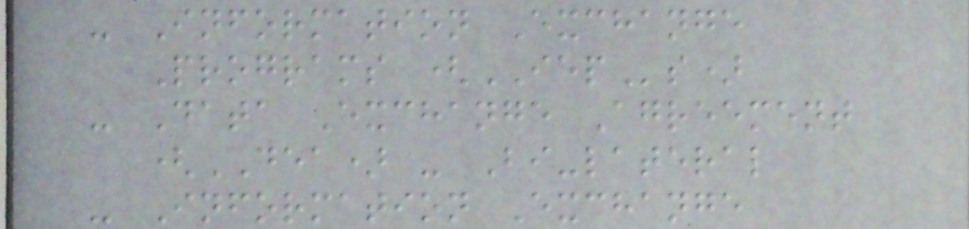- Information Exchange
Programs (IEPs)
- Data Exchange Agreement
(DEA) - Bi-lateral
- Information Exchange
